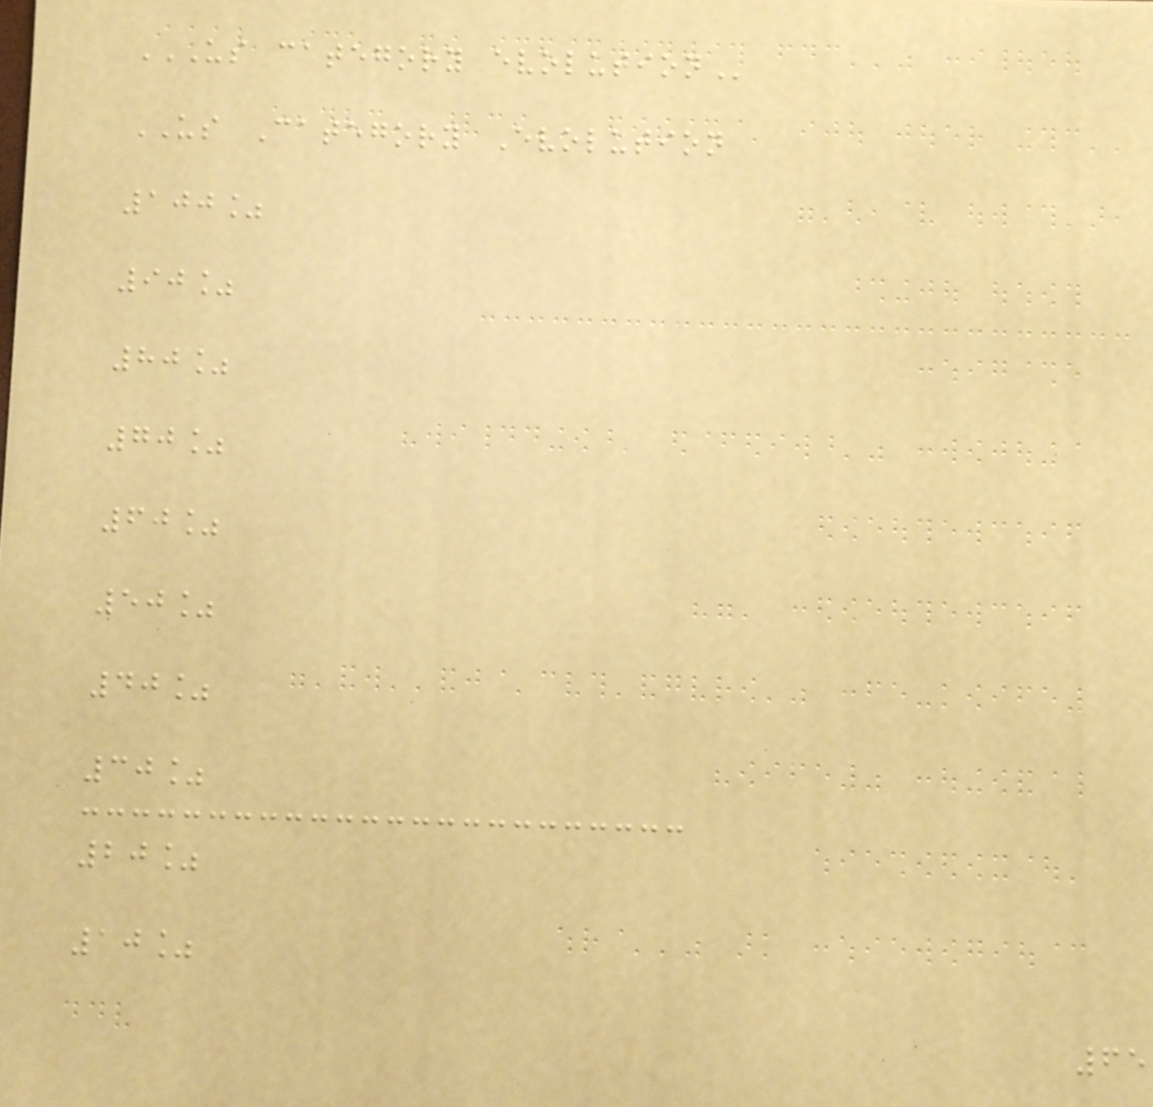US CATEGORY EVOLUTION
US Category Evolution
100%
90%
80%
70%
60%
50%
40%
30%
20%
10%
65
